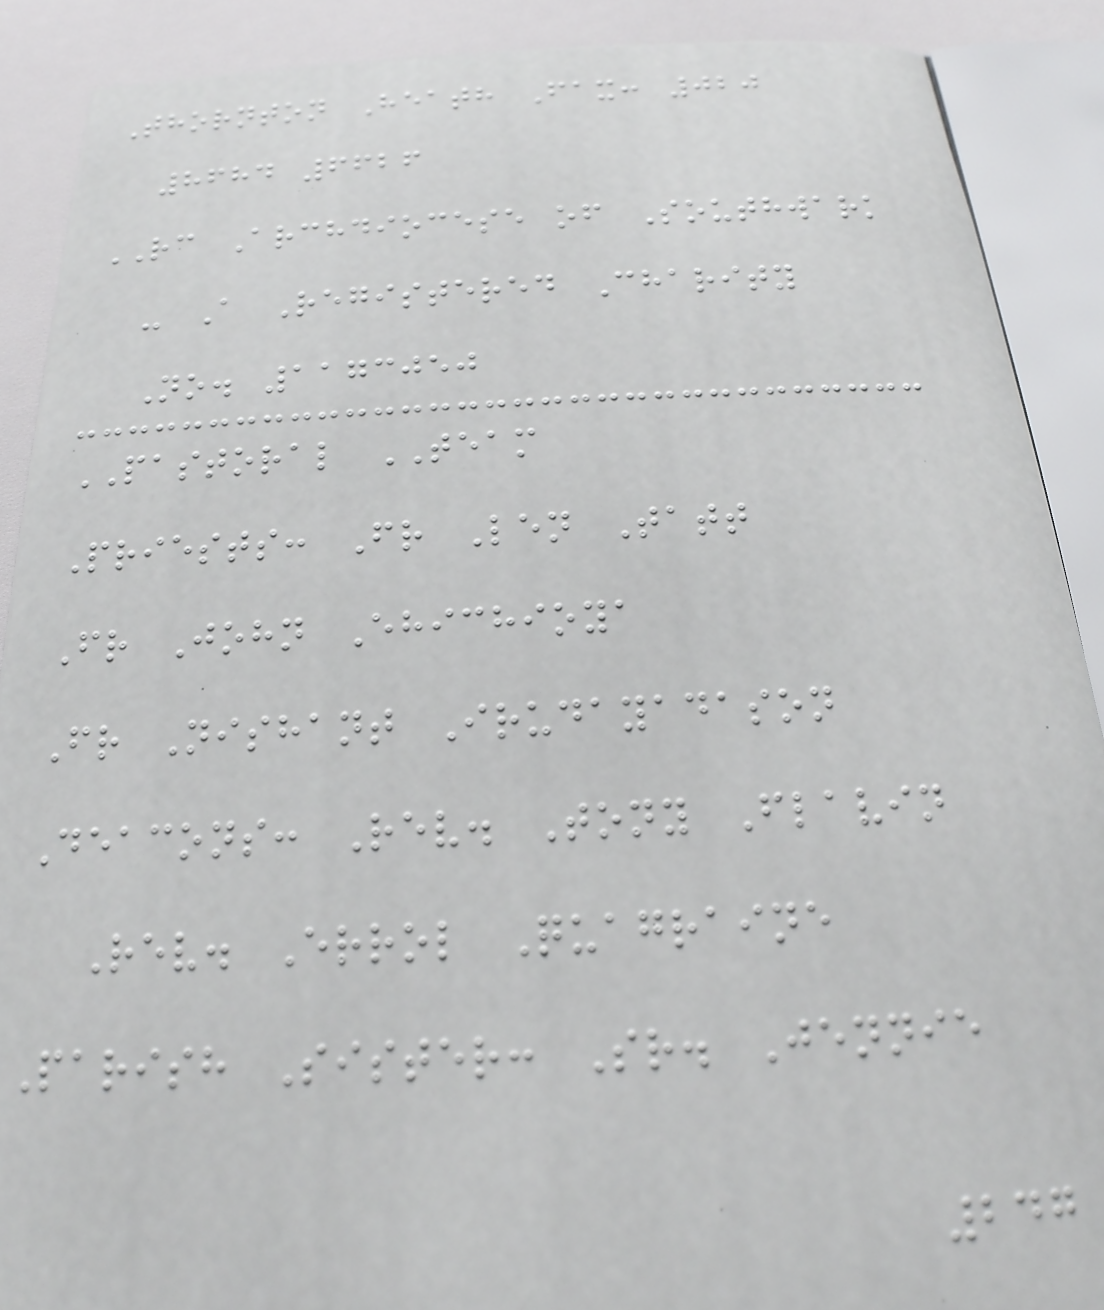Thornton Heath Fax: 020
8684 6626
RC Archdiocese of Southwark
- A Registered Charity
No. 1173050
PASTORAL TEAM
Priests: Fr Len Tatt
Fr John Ehichioya
Fr Nishant Irudayadason
Deacons: Rev. Tony Flavin
Rev. Errol Quagraine
Parish Sister: Sr. Jennie
247
